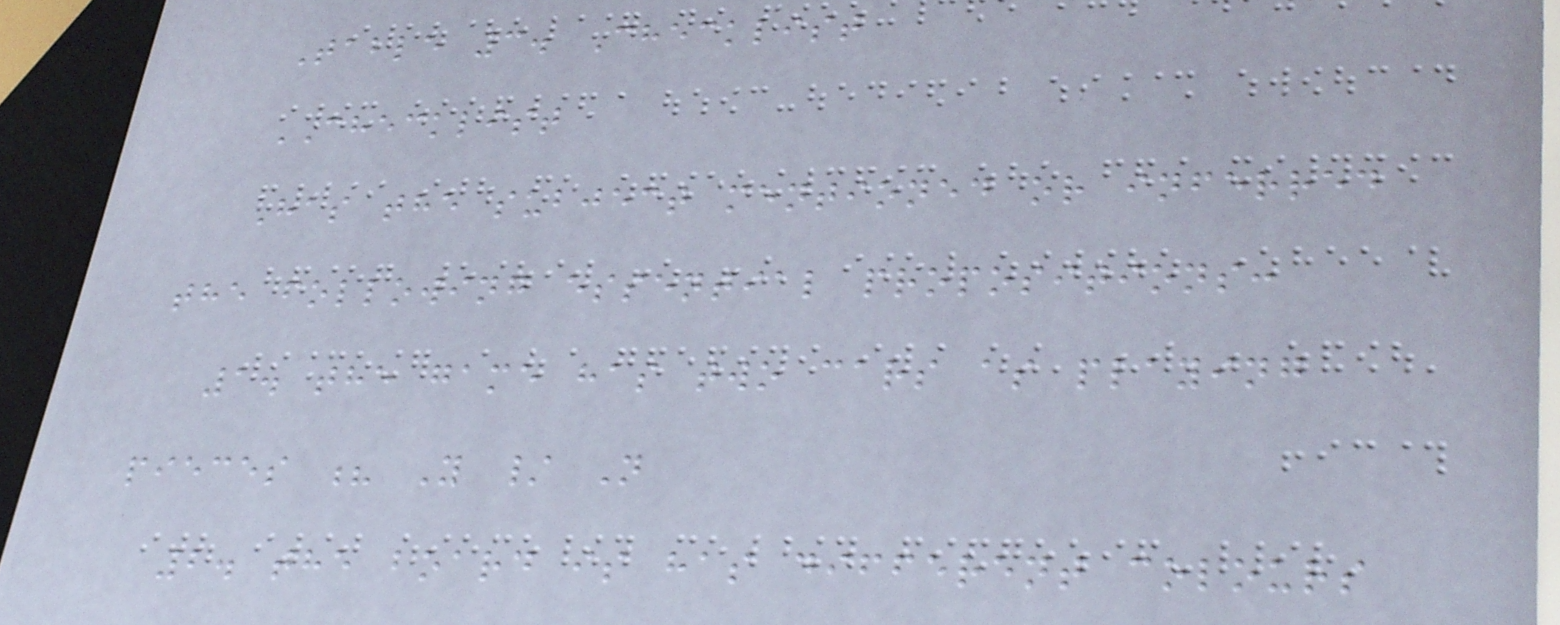Table 3. Checklist
CHECKLIST
Has the subject mentioned or inferred
the following essential propositions:
1. the game has two cars as playing
pieces ? Y / N
2. the board is has different colours
